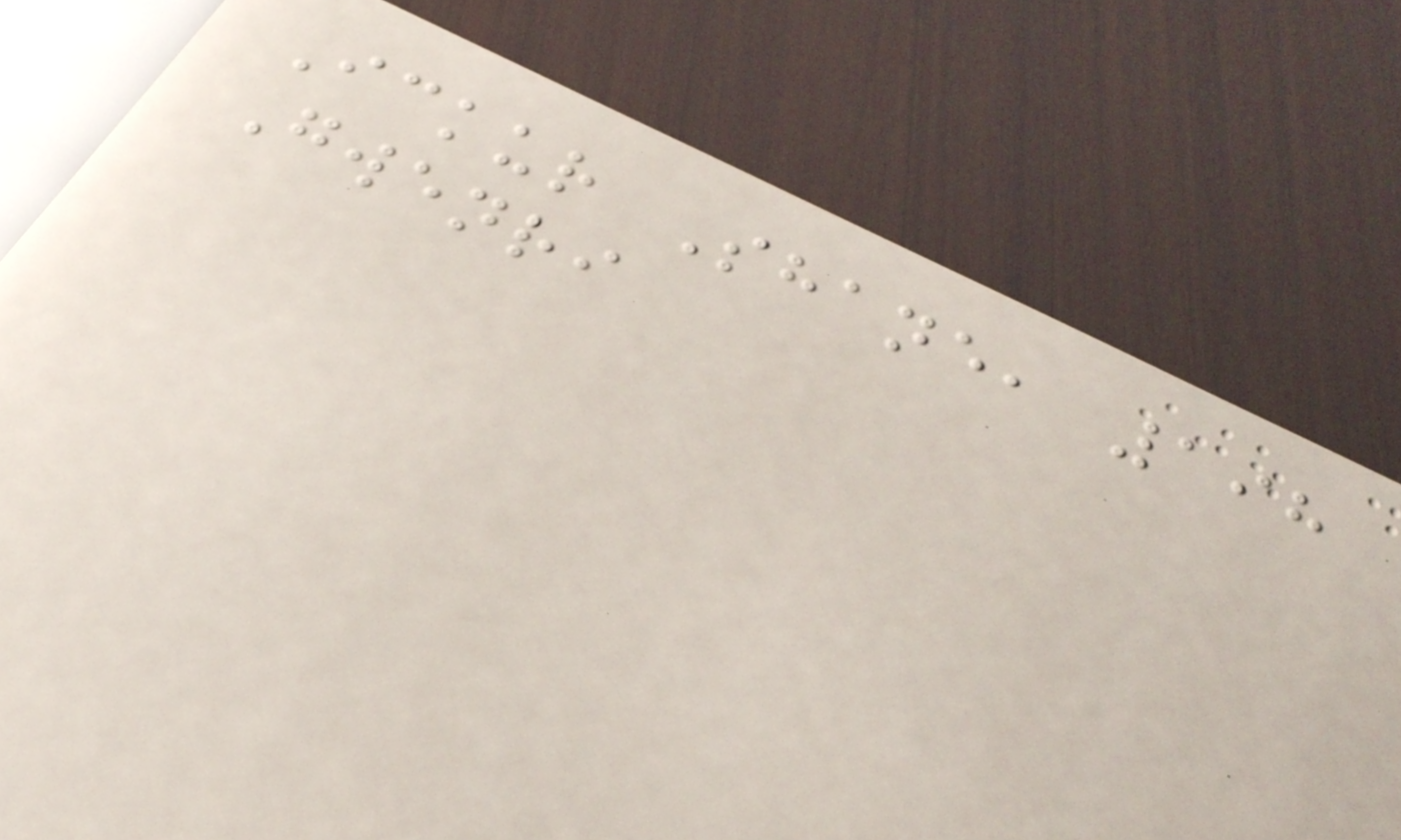Ickur Shane, 198
Gwenri
